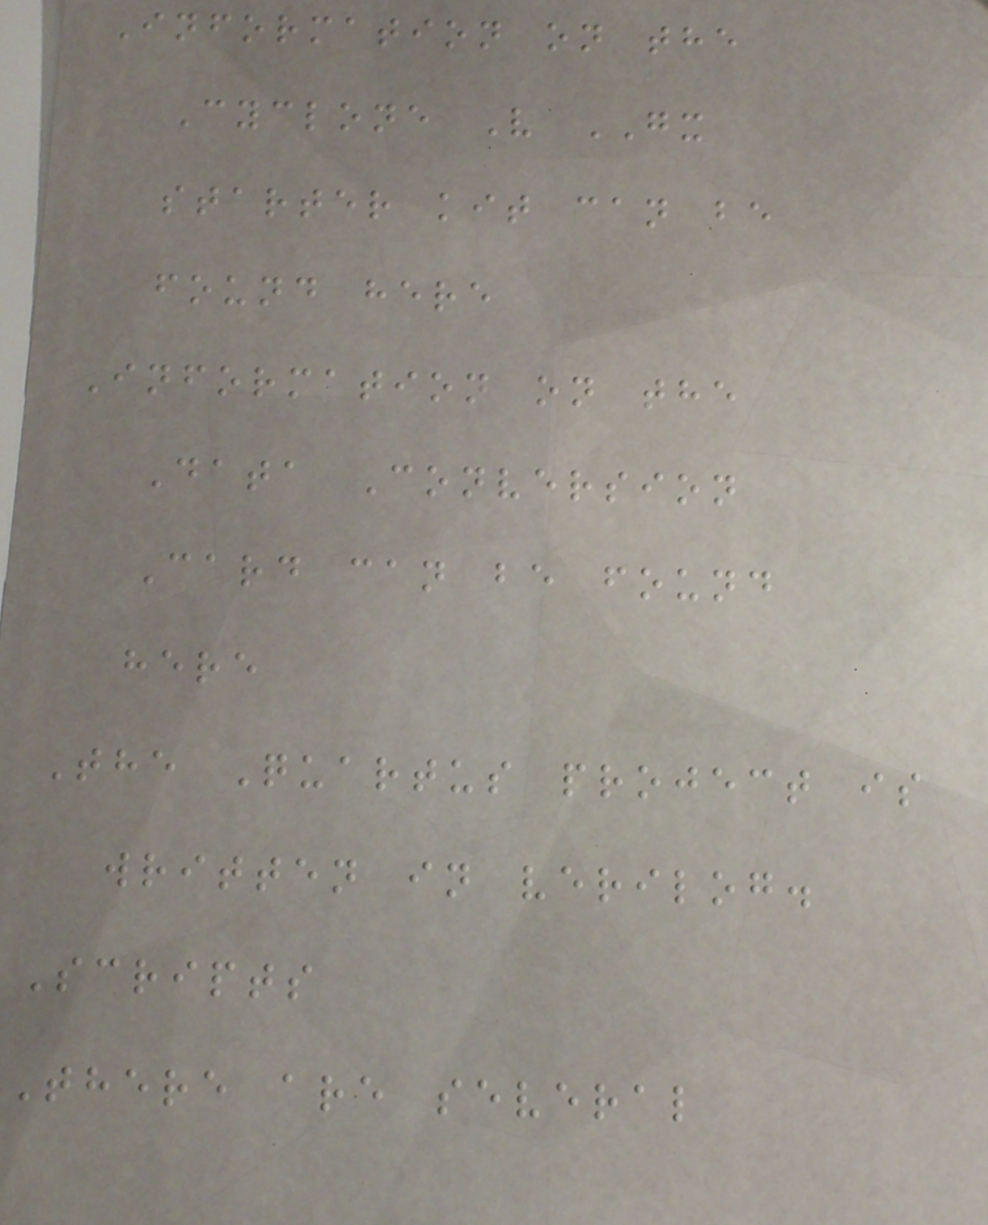Information on the
Cyclone V GX
starter kit can be
found here
Information on the
Data Conversion
Card can be found
here
The Quartus project is
written in verilog.
Scripts
There are several
